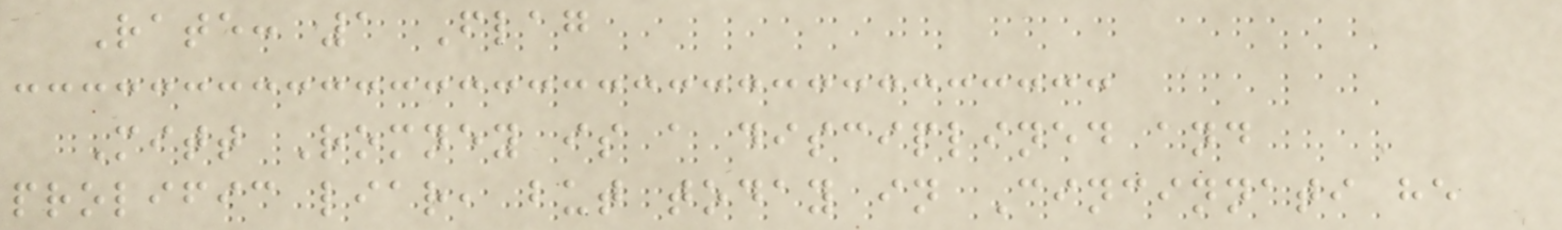Rate: 1 Flag
Mitt Romney is a disciplined and
prolific liar, but today in Cincinnati he
